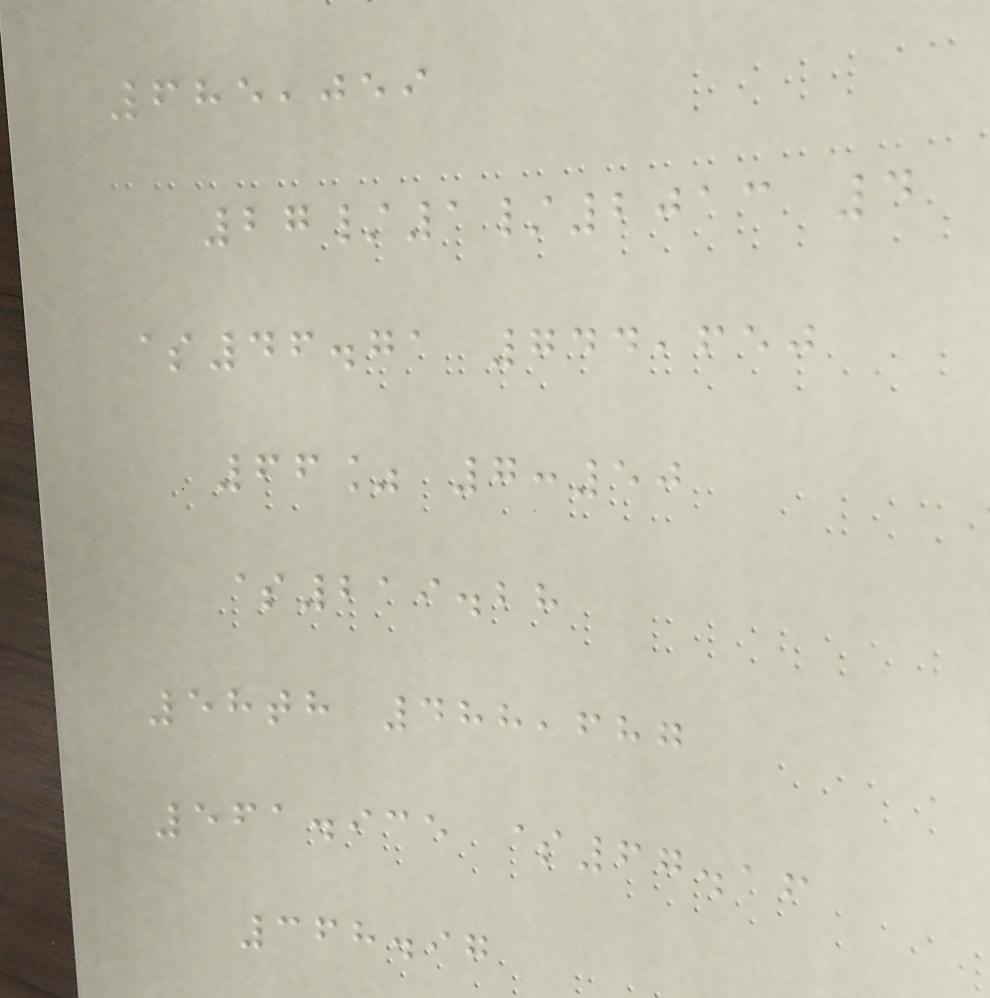685,059
27/1/2013 4
$46.71 744,650
66% 7:50
$219.28
58th 488,687
561.935 $67.16
368.97
